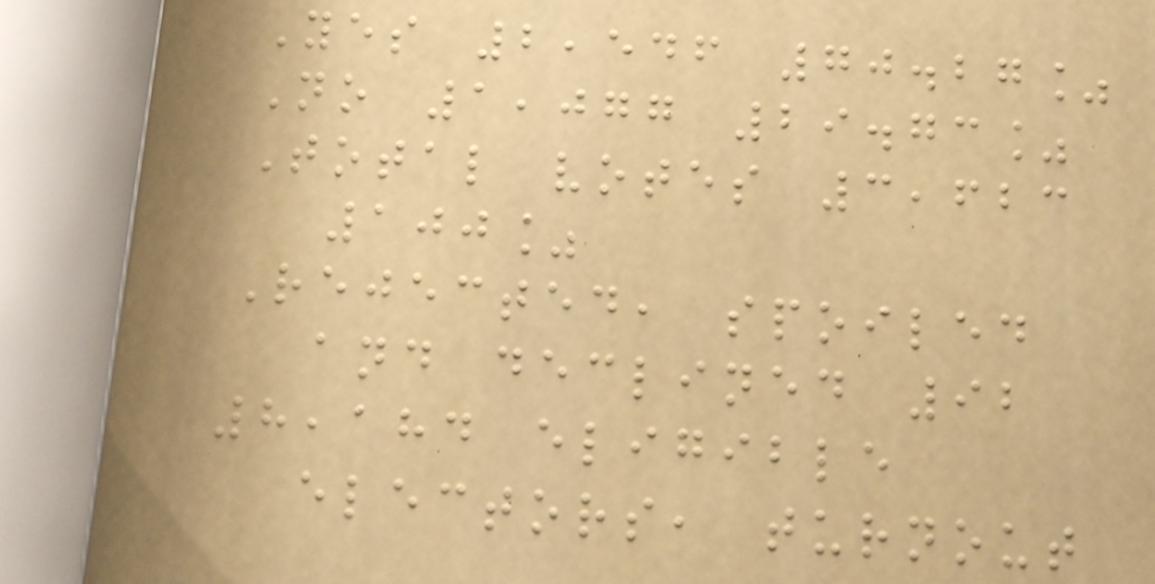Yes 2,546 70.27%
No 1,077 29.73%
Total votes 3,623
100%
Rejected, spoiled
and declined 92
8,184 eligible
electors, turnout
